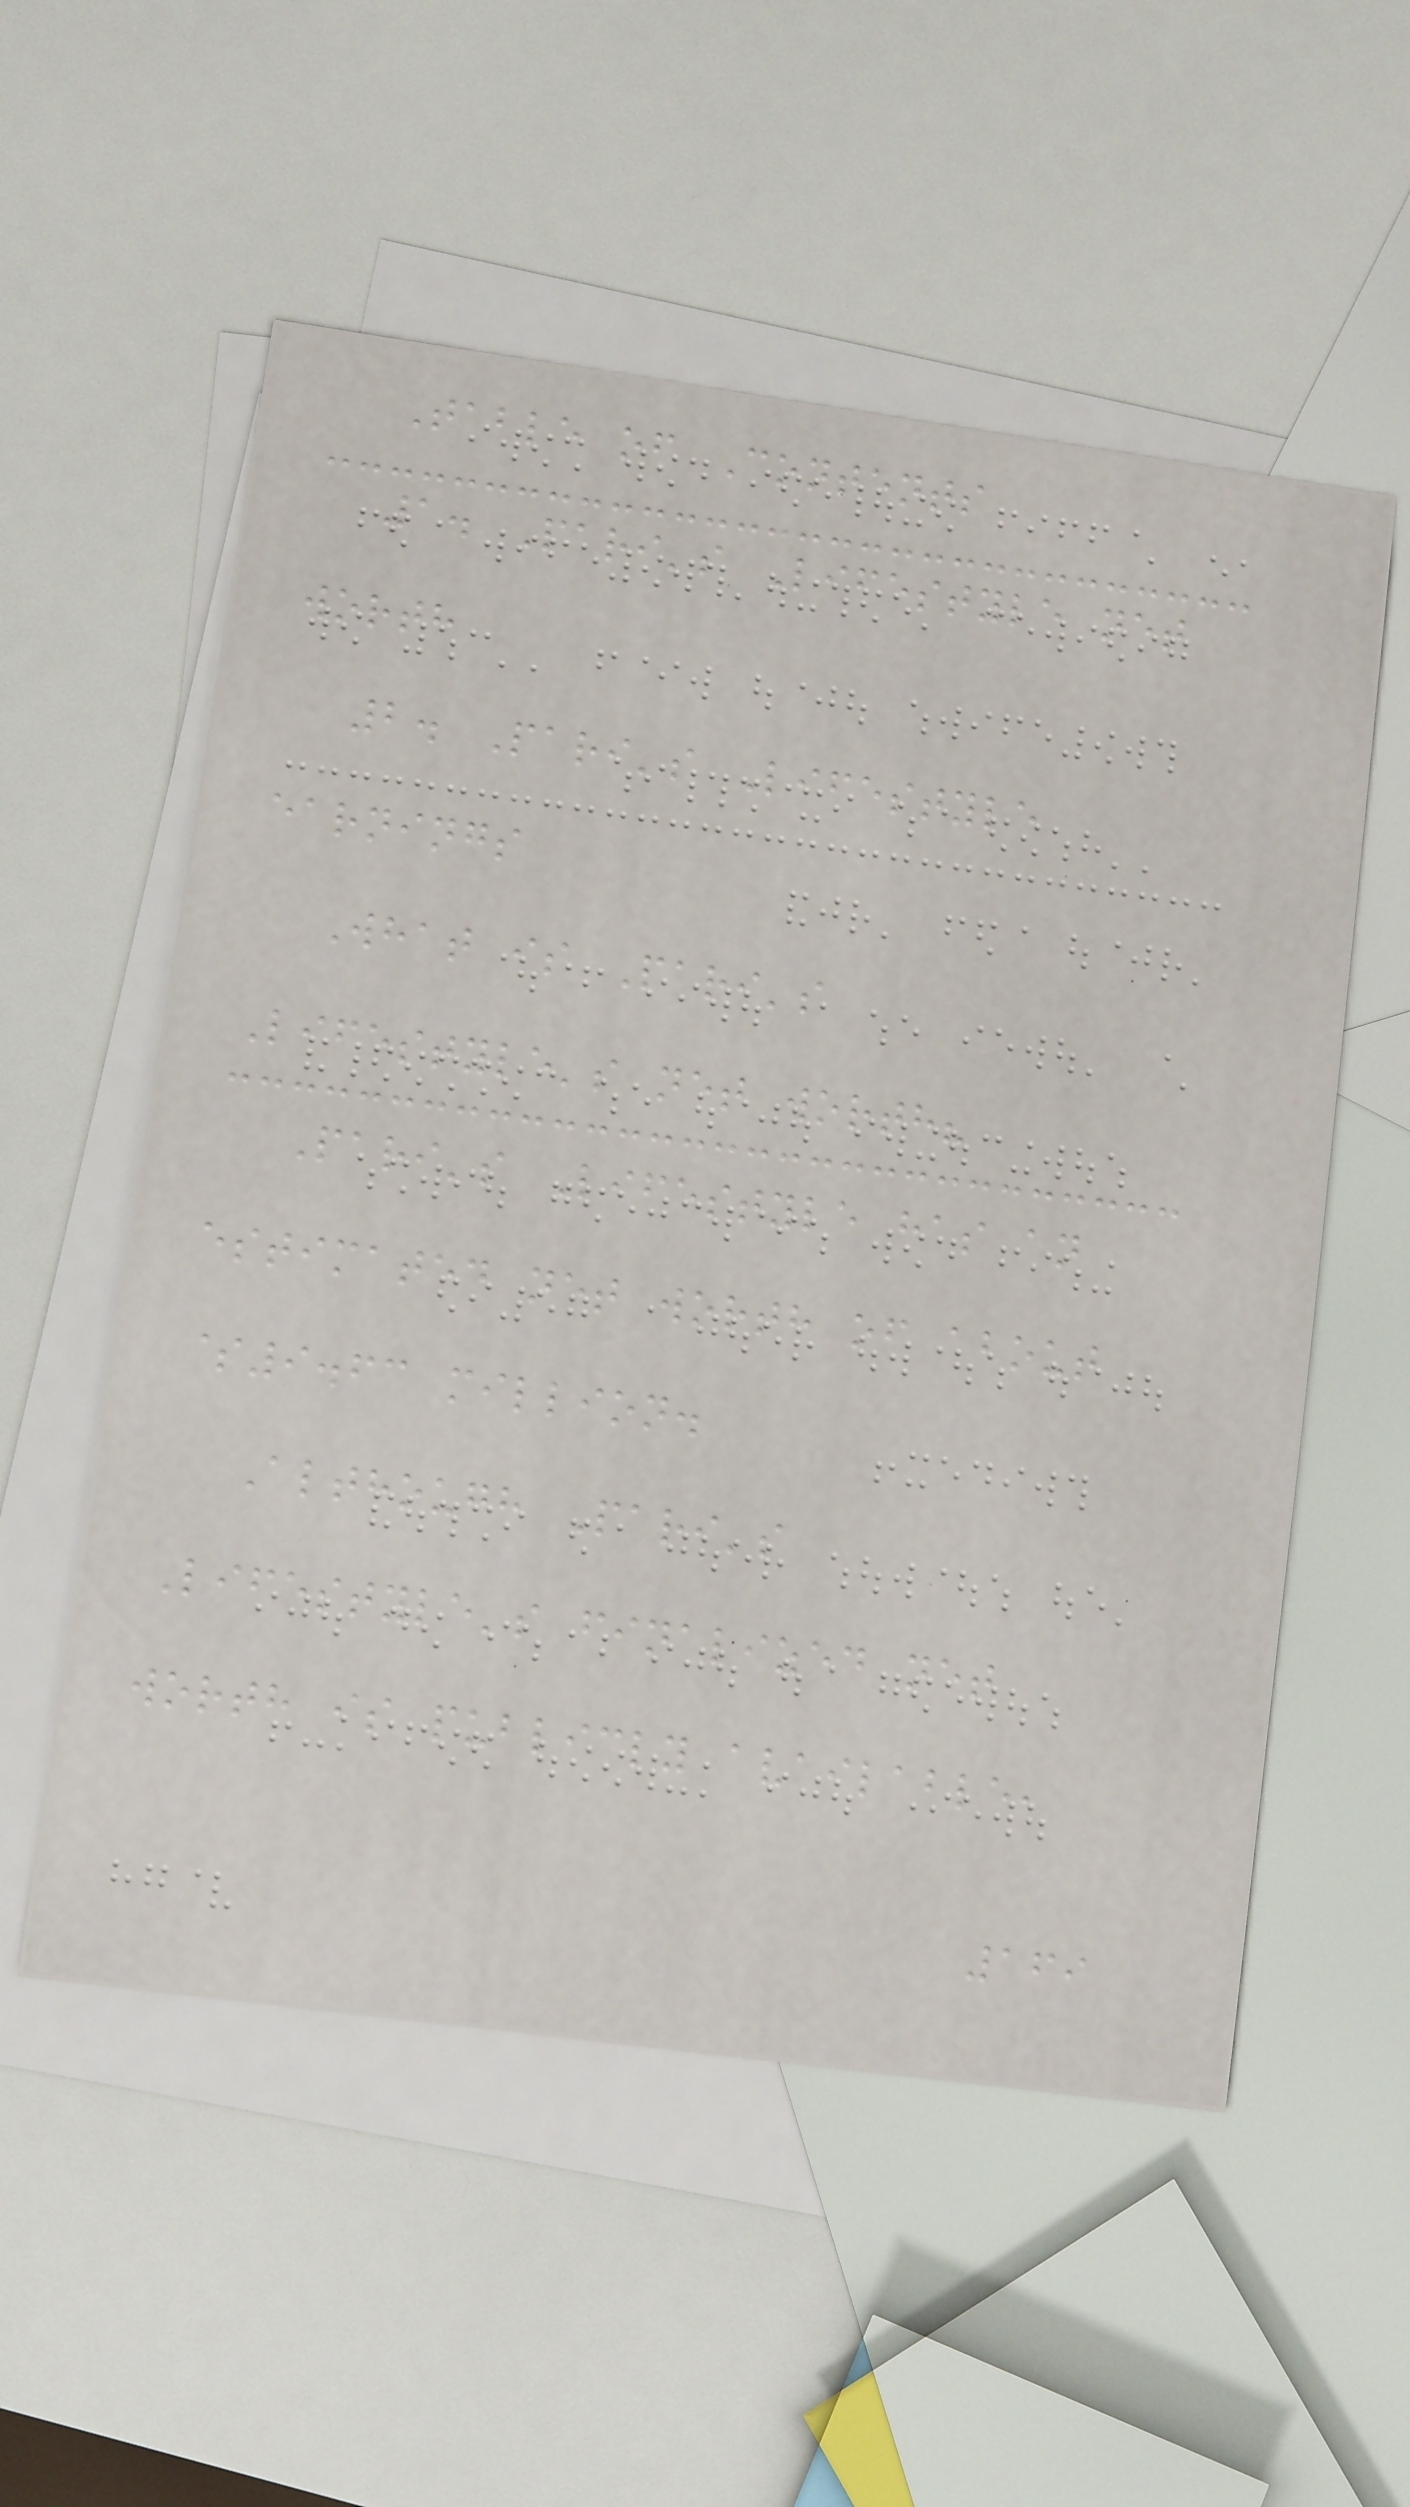Table of Contents
1. Pari's Lifestyle net
worth
2. Pari's Lifestyle
earnings
What is Pari's
Lifestyle's net worth?
Pari's Lifestyle has an
estimated net worth of about
$9.63 million.
Although Pari's
Lifestyle's finalized net
worth is publicly available,
169
